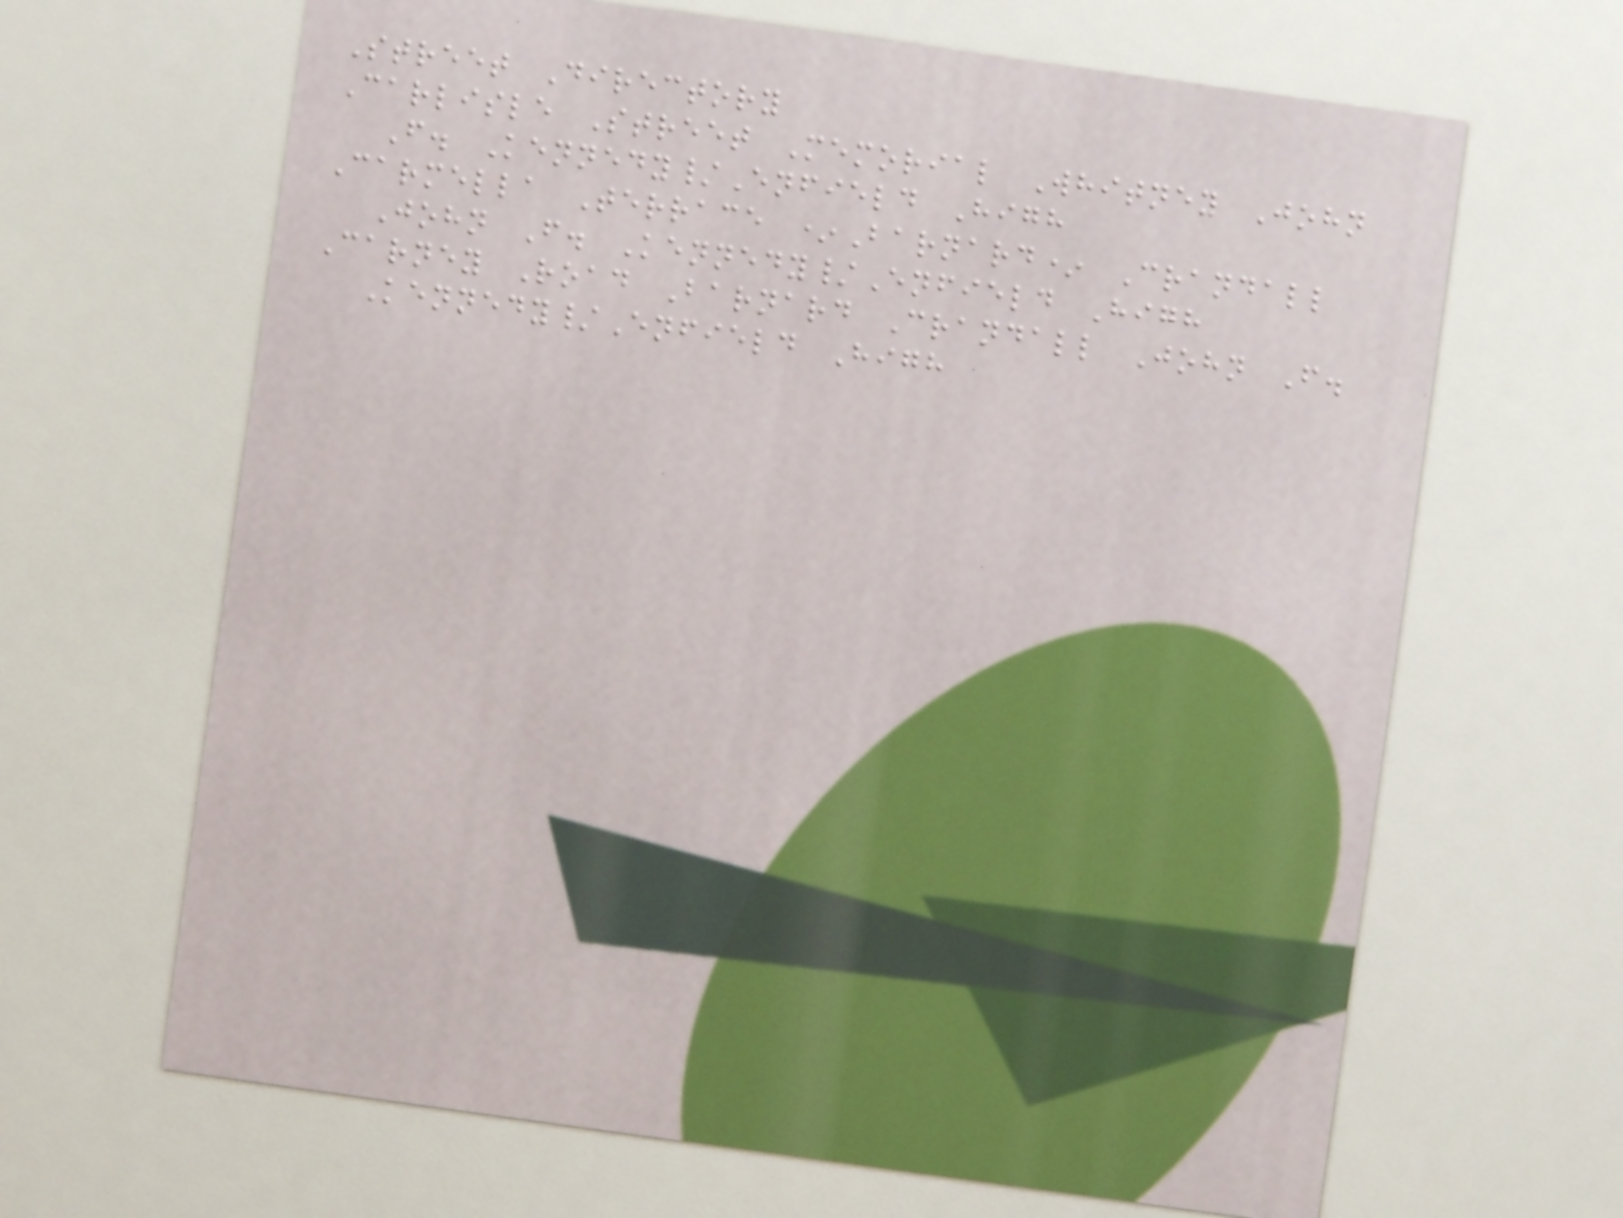Street Directory
Carlisle Street Memorial Whitney John
F. Kennedy/Enfield High
Carmella Terrace *Barnard* Crandall
John F. Kennedy/Enfield High
Carney Road Barnard Crandall John F.
Kennedy/Enfield High
